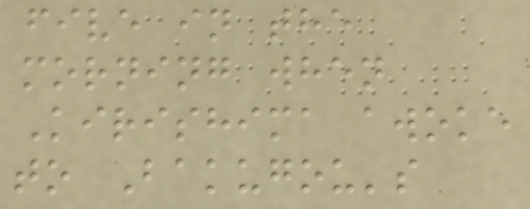five in the
morning when
Kirishima awoke
to Bakugou's
